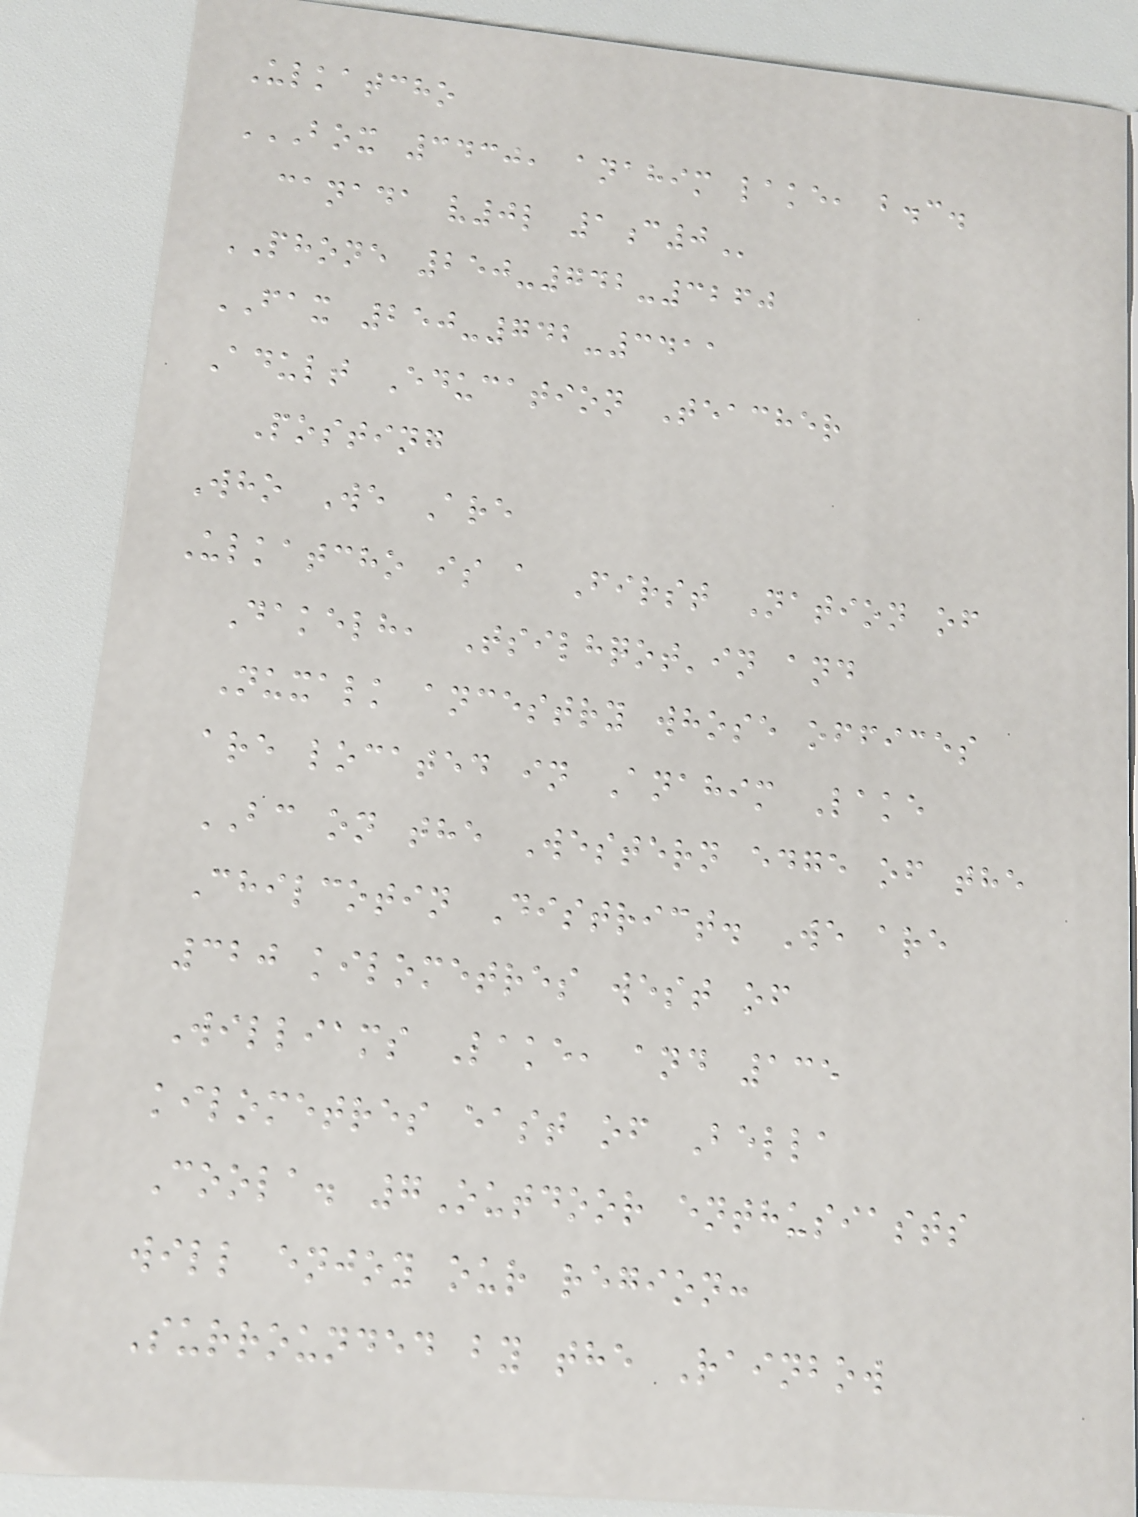Ulkatcho
BOX 3430, ANAHIM LAKE, B.C.
CANADA V0L 1C0
PHONE 250-742-3260
FAX 250-742-3411
Adult Education Teacher
Posting
Who We Are
Ulkatcho is a First Nation of
Dakelh, Tsilhqot'in and
Nuxalk ancestry whose offices
are located in Anahim Lake
BC on the Western edge of the
Chilcotin District. We are
320 kilometres west of
Williams Lake, and 135
kilometres east of Bella
Coola. 7Outdoor enthusiasts
will enjoy our region:
Surrounded by the Rainbow
